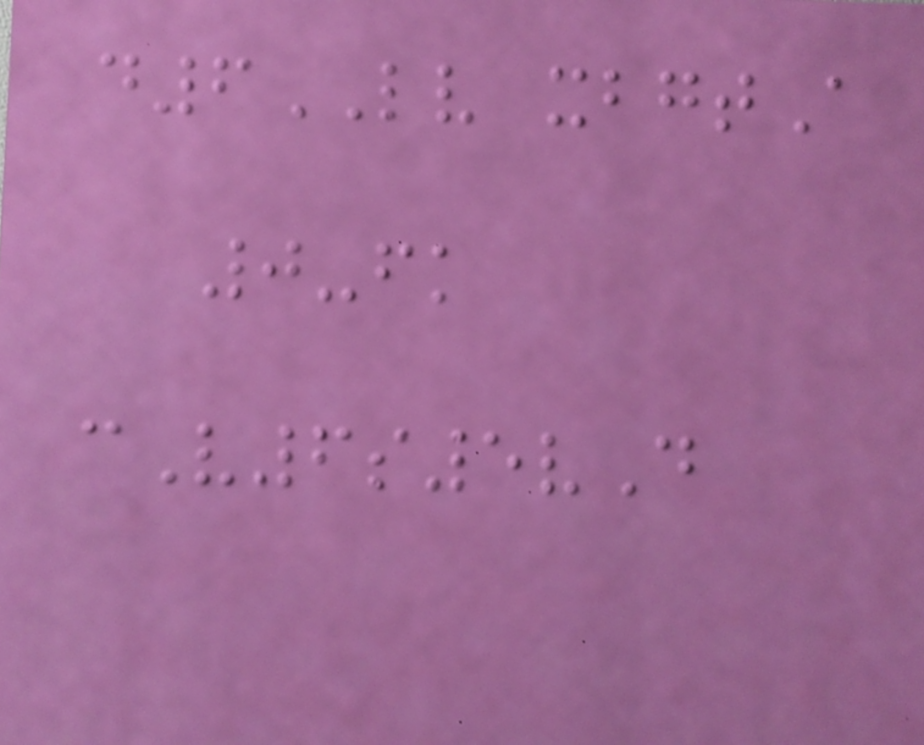d6LV xbgtA
0-fk
cV6s5vD
